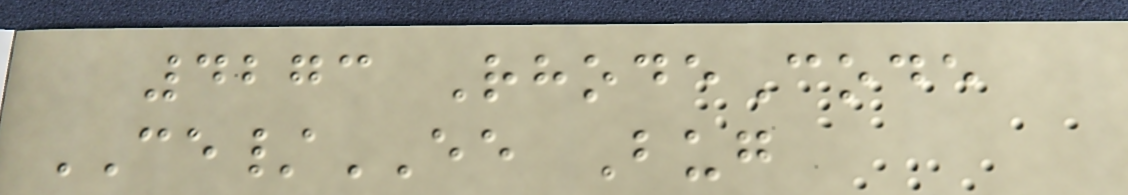4273 RhodeCode
CE/EE Bug
